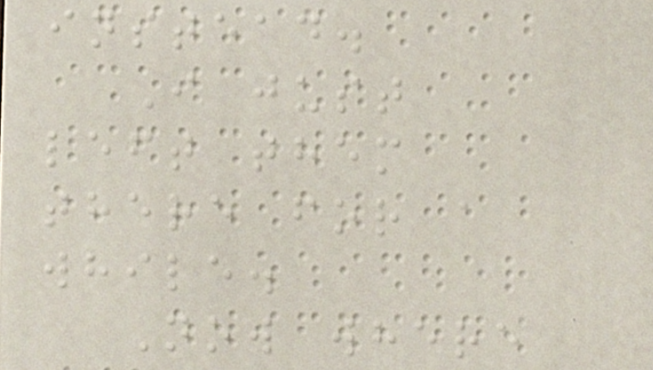instead.
I just
left them
there for a
while.
Now where
